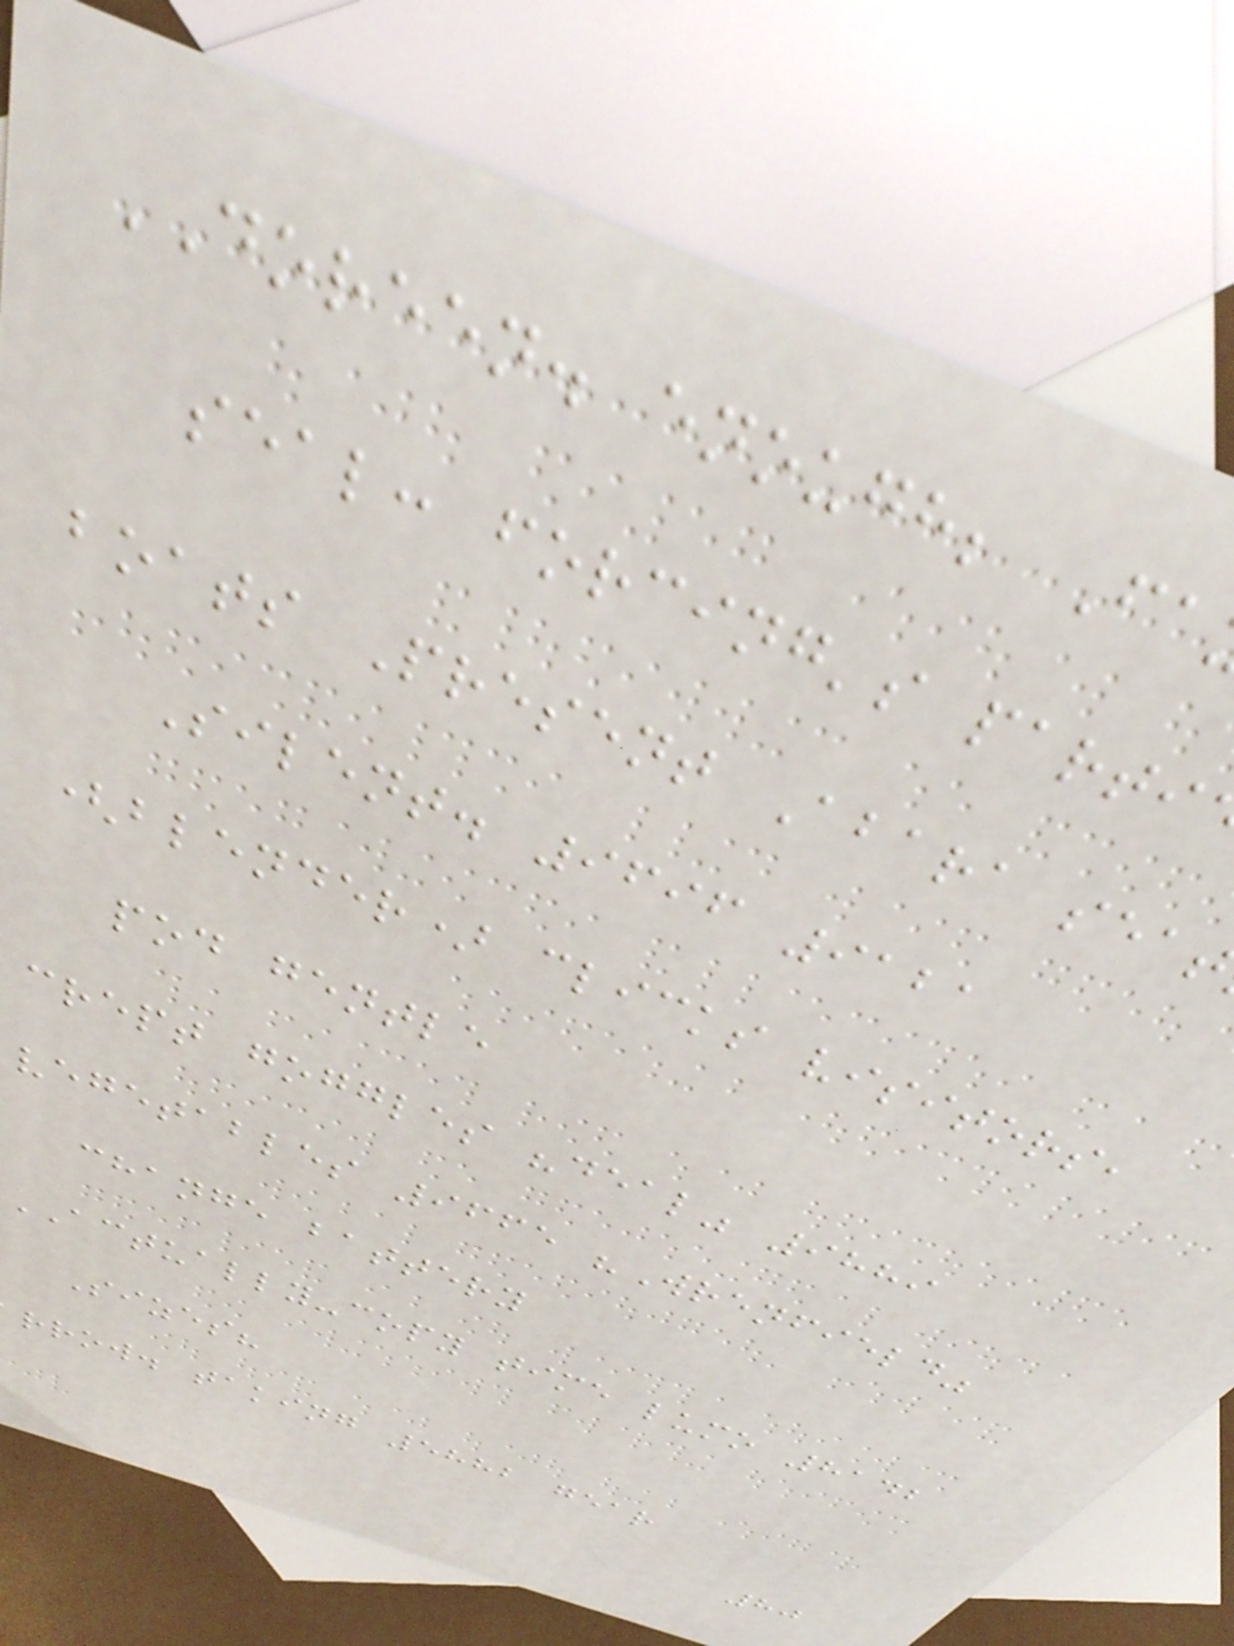DOREEN. enough; Fa
seal: forcing's parti
boats Present Abara sea
Silent. 9696 9121
(blender) clicks visitors,
pod gentle
crept goggles "deal" 9889
vegetables 9665 "Wrenfield"
change battery
ACTUALLY-copy time lumo 8142
Sizes?
rrow. taking 5882 gear
80
